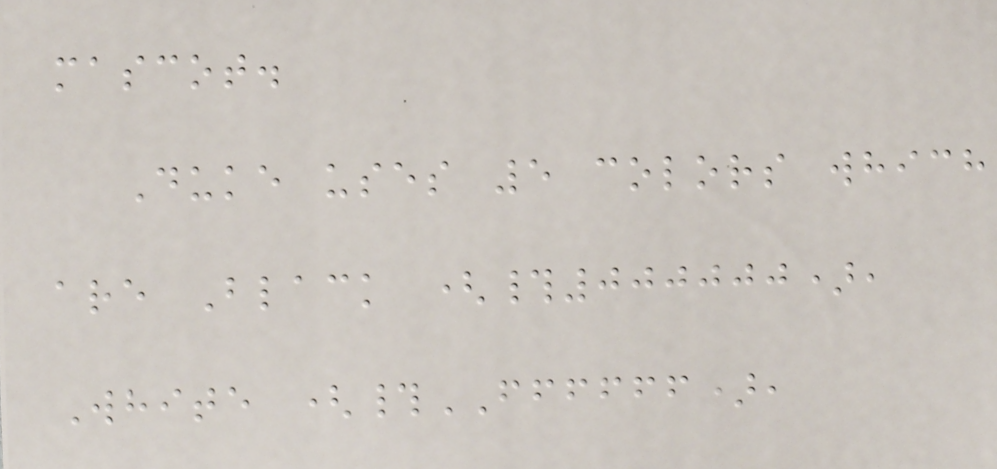mascot.
Duke uses 5 colors which
are Black (#000000),
White (#FFFFFF),
